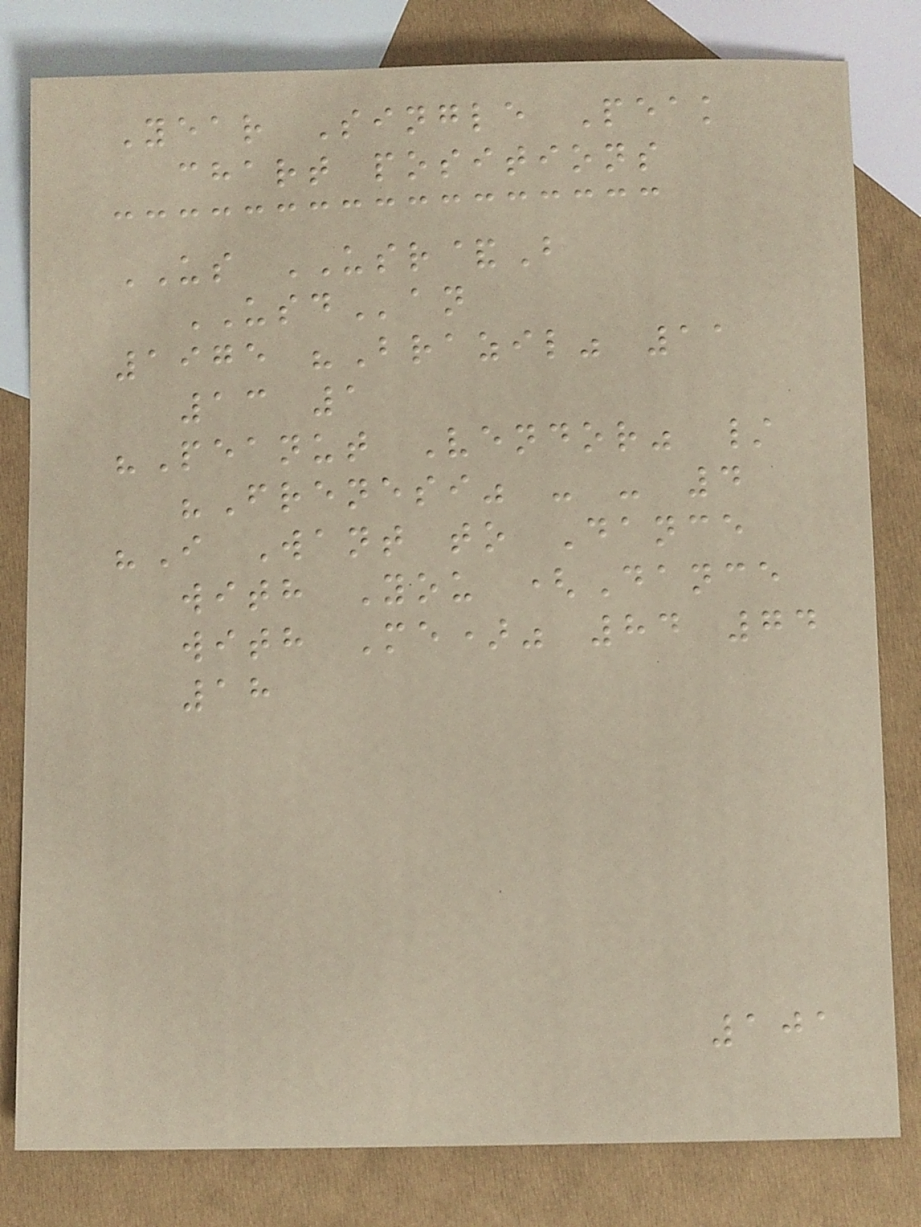Year Single Peak
chart positions
US USR&B
USDan
1975 "Brazil" 11
13 1
"Peanut Vendor" /
"Frenesi" - - 4
"I Want to Dance
with You (Dance
with Me)" 84 74
18
101
